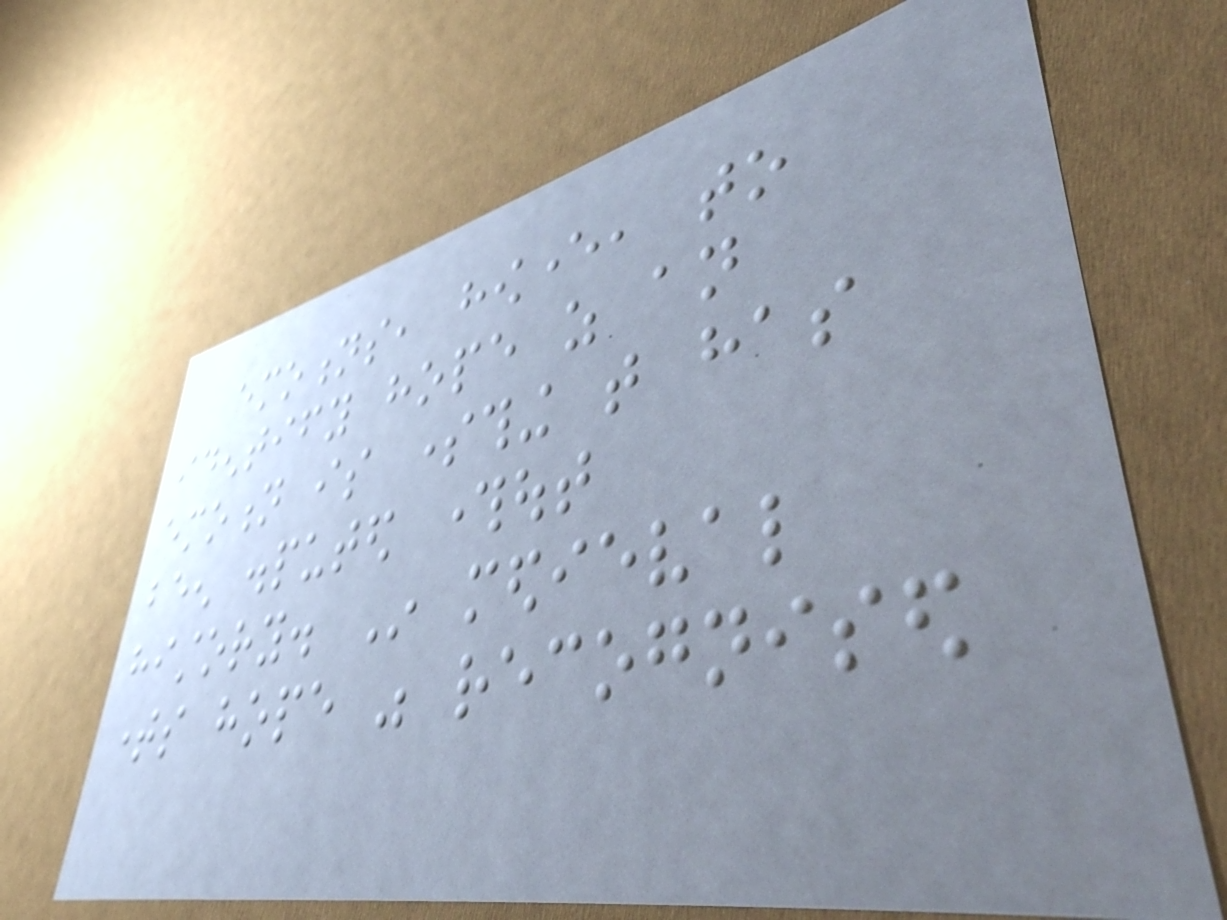emotions, however, to
identify hope as an
emotion is something that has
been disputed throughout
history. In medieval
times hope was recognised
